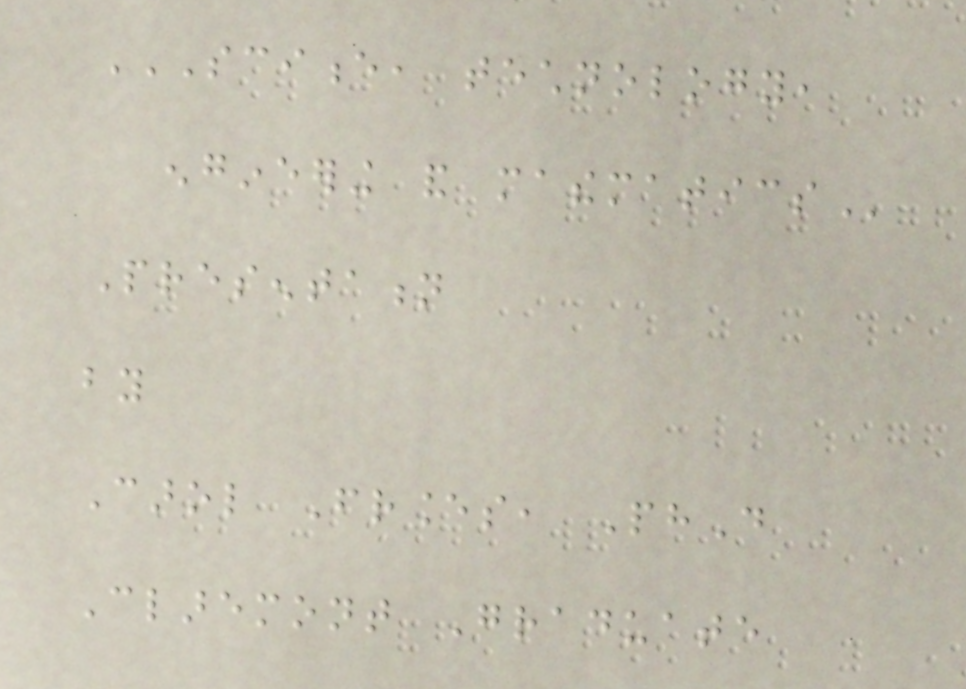SCIENCE, TECHNOLOGY,
ENGINEERING AND MATHEMATICS
Presentation
by
Carol Frances, PhD
Claremont Graduate
